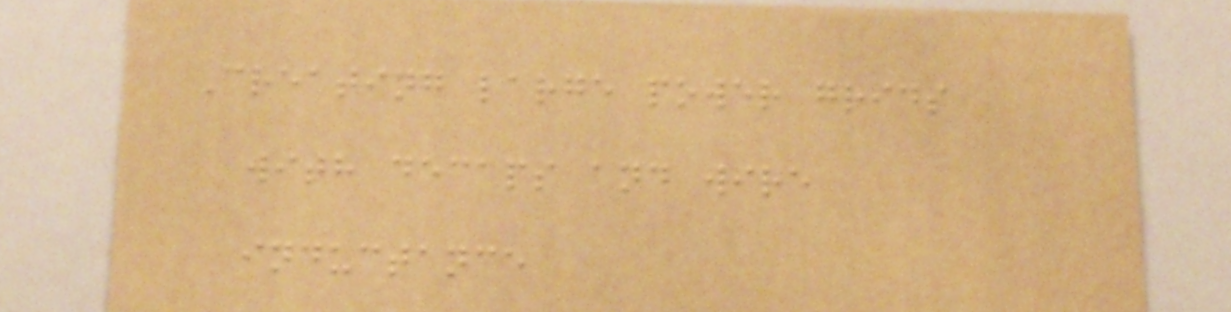Creating large power grids
with decaps and wire
inductance
